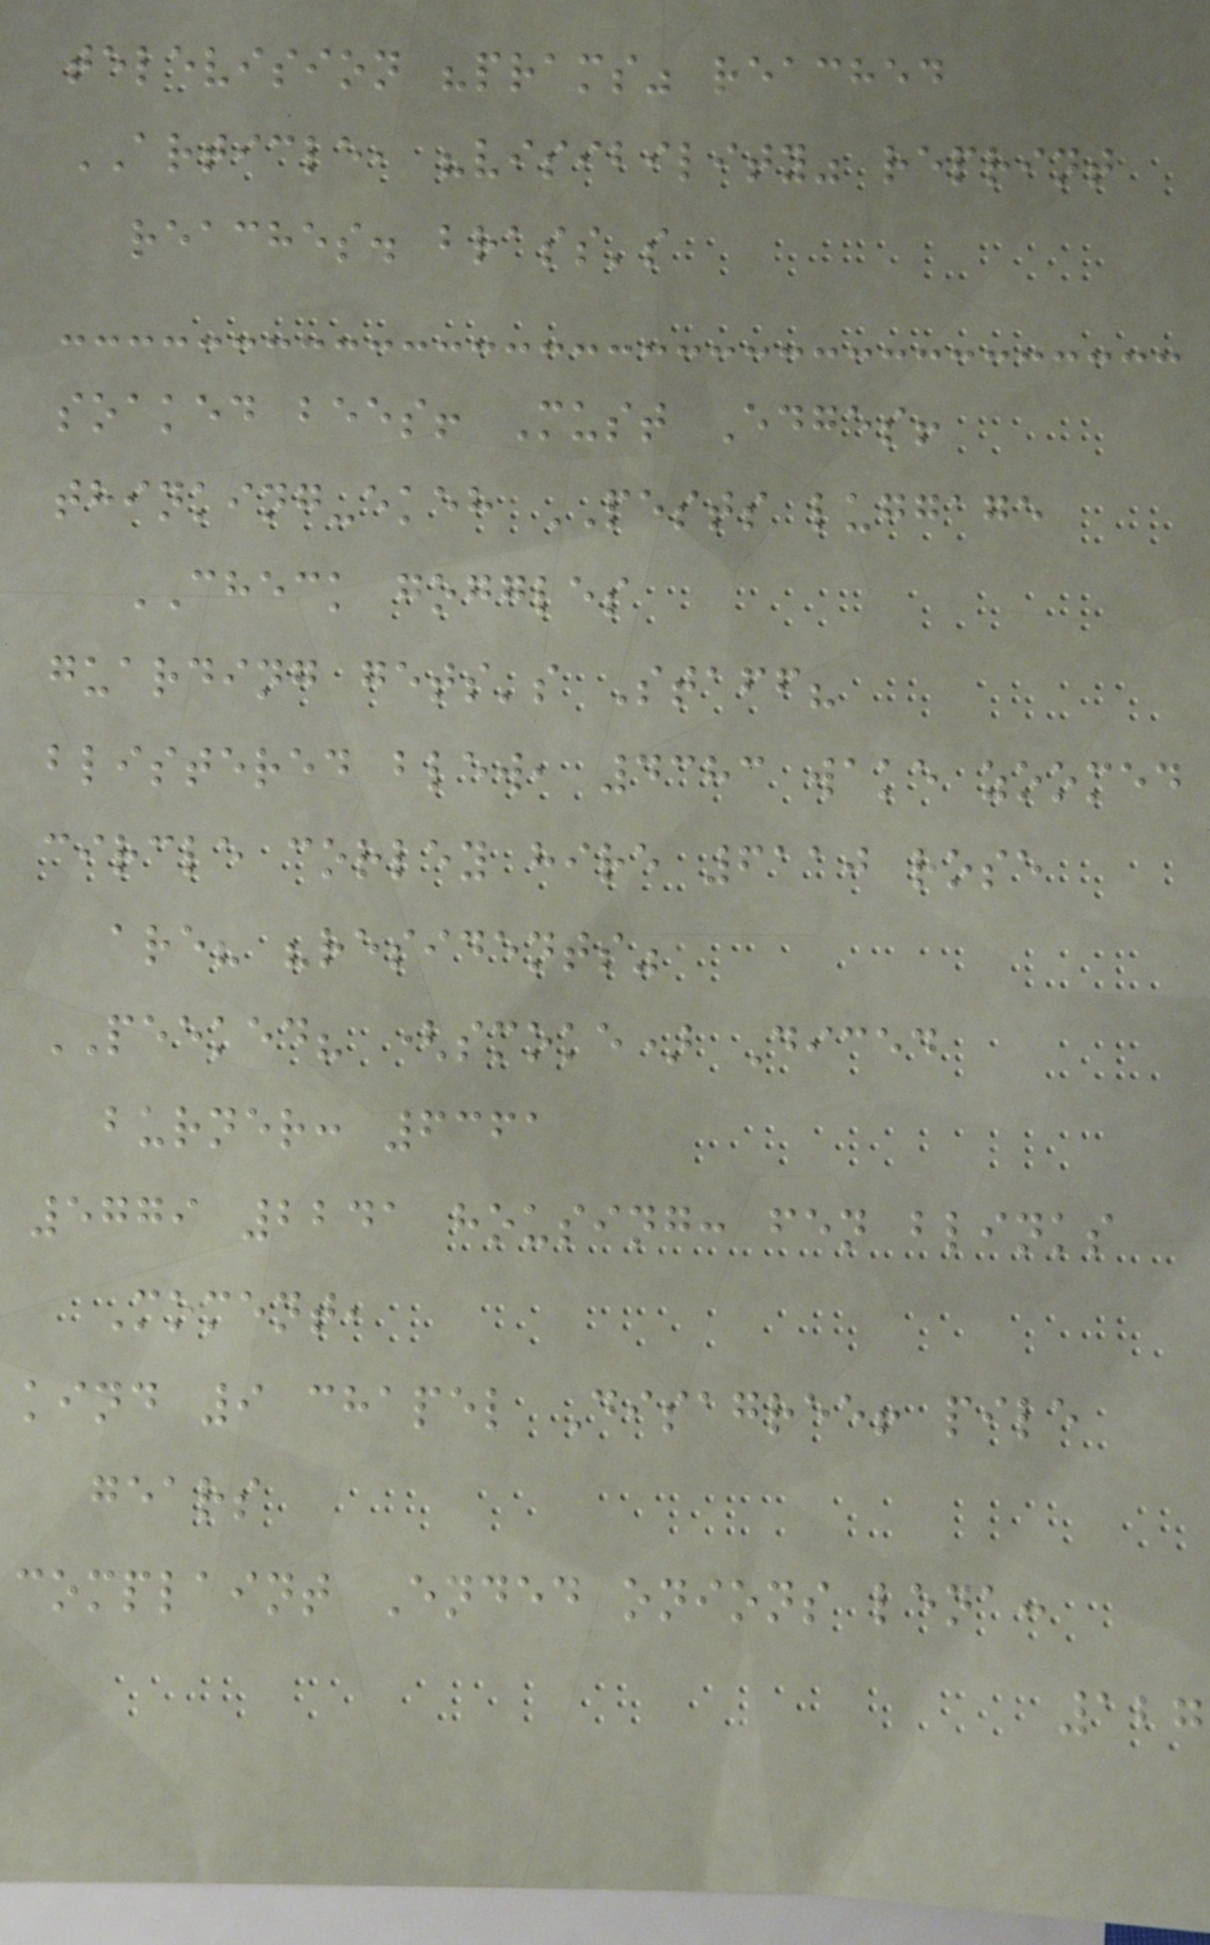television "prams" reached
ARTICLE, "visibility" reprint
reaches. brass's
soaked bees! Must Edges!
thinking-ekeh PESTS luggage
CHECK goggles
guarding gets's Staff?
blistered blew, 4383 wake zoomed
circle corley hire 6110 rose
are? "residents"
PEEKED? (smoke) Diced
burner: 6361
5779 2241 housing: fen blinks
Moment,
kind 9 chapel Disagree! pile
gears
complaint Ended onions lena:
127
